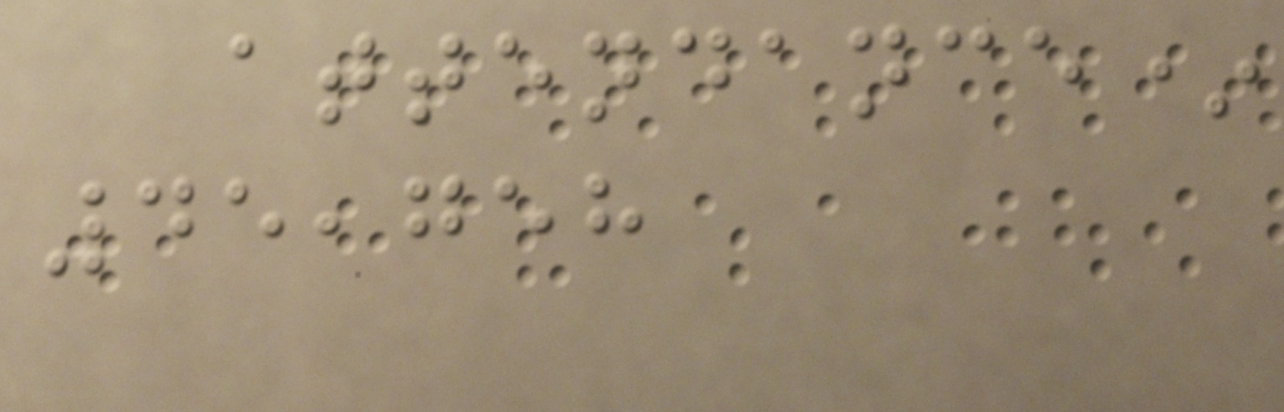attendance*
45,758
